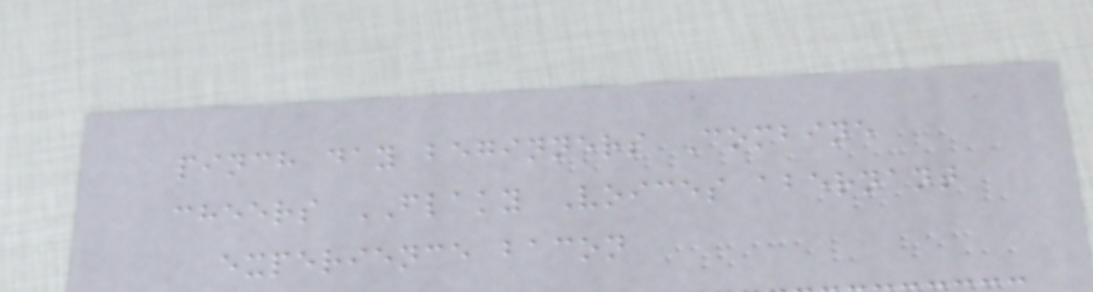pinch day beginners Combine
cheers FLAKY Voices abernant
experience bacon
